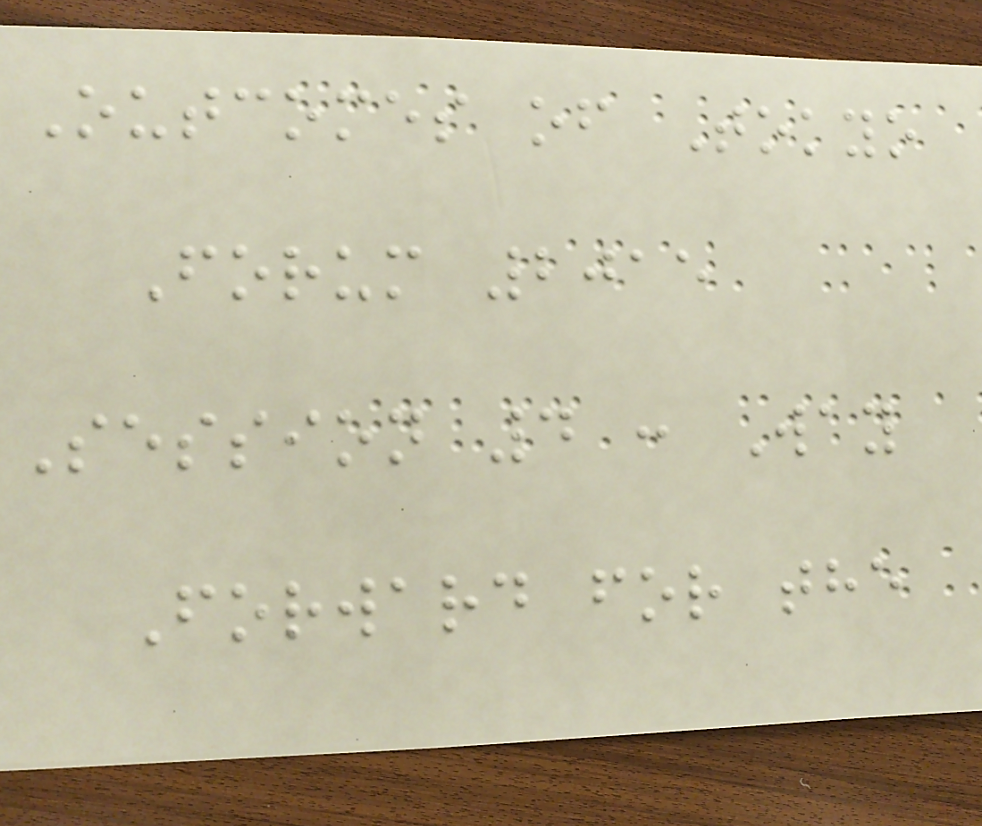Outcomes of Tokyo
Forum 2015
Session 4 : Way
Forward for the
